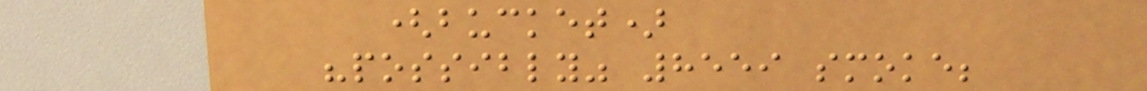(bucket)
"possibly" 8559 smoke;
